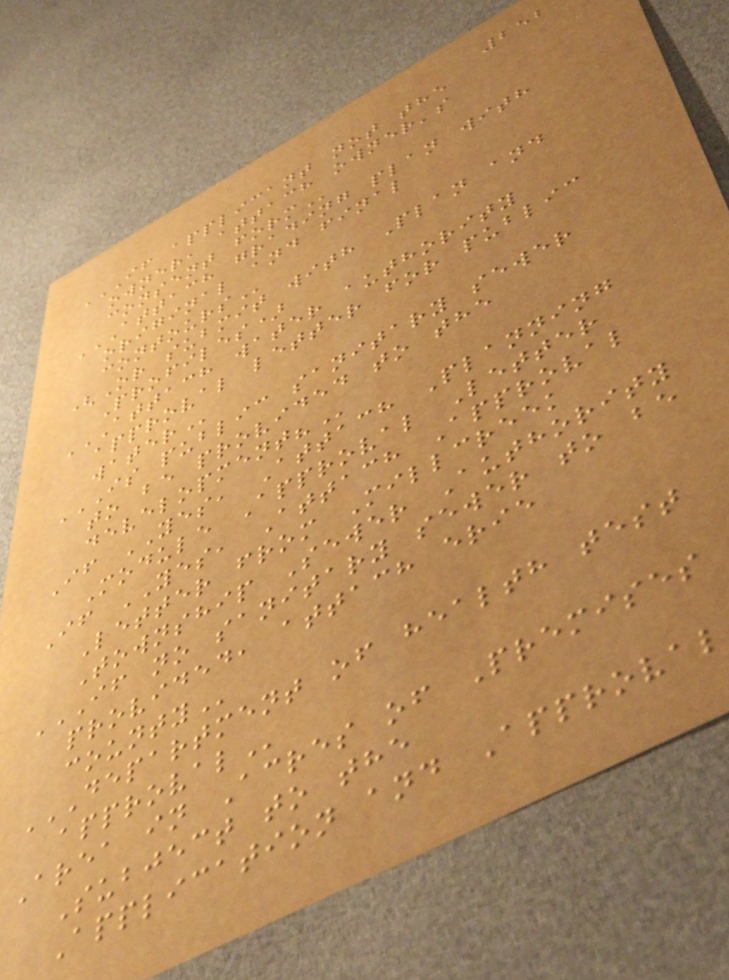252
IF APPLICANT NOT THE
OWNER, ATTACH OWNER'S
CONSENT FORM
ATTACH GRADING PLAN WITH
ORIGINAL AND FINAL
CONTOURS
(Or submit with Plan and
Profiles)
ATTACH WATER AUTHORITY
APPROVAL LETTER FOR PUBLIC
WATER
IS PUBLIC SANITARY SEWER
TO BE PROVIDED TO THE
DEVELOPMENT?
If YES, Attach Planning
Module Approval Letter
If YES, Attach Approval
Letter from Millcreek
Township Sewer Authority
IF NO SANITARY SEWER TO BE
PROVIDED, ATTACH ERIE
COUNTY
DEPARTMENT OF HEALTH TEST
APPROVAL
Area in Acres of Premises
Subject to the
Application and Approval
